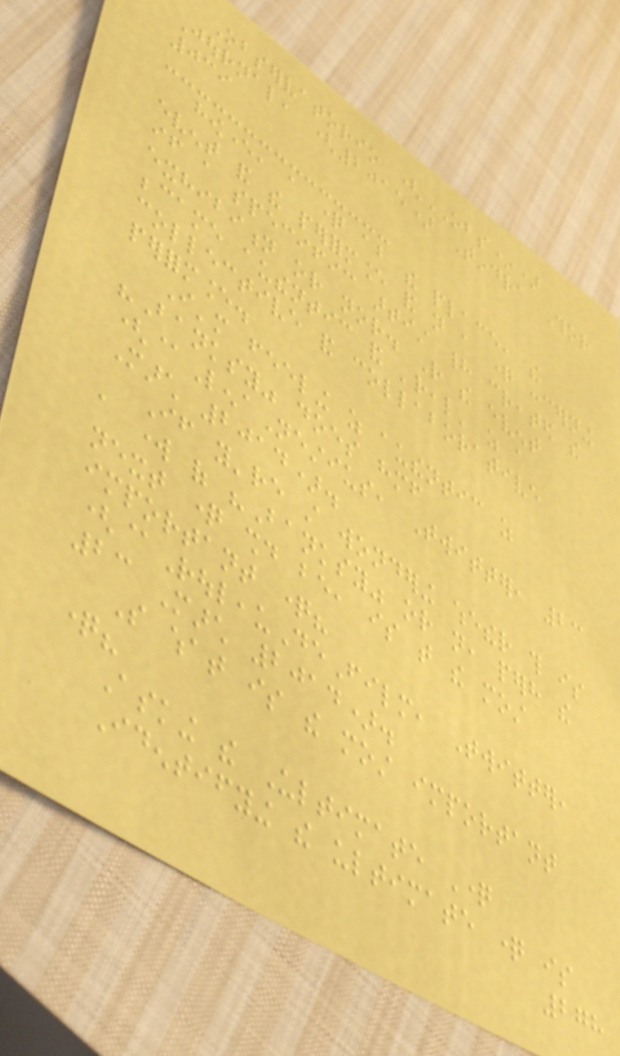Observatorio (OBS*)
Journal, (2015) Tindra Thor
039
however, a question about the place, the
event and the performance and not a question concerning
if a specific artist had created the
exhibition or nor. Rather the event
became authentic and 'real' as a
collective and collaborative
performance.
I'm feeling as authentic as
"Banksy" does himself
(@LenaNestius, Twitter, 23
March 2014).
If you're still wondering whether this is
a work of "Banksy" or not, perhaps the
next question should be, is that the most
important question?
(@RouleauDeFilm, Twitter,
23 March 2014).
So what is the most important
question?
Asking the Ultimate Question
Identifying the ultimate question is
278
